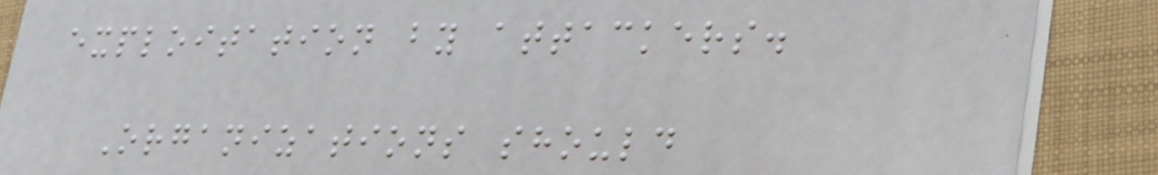exploitation by attackers.
Organizations should
